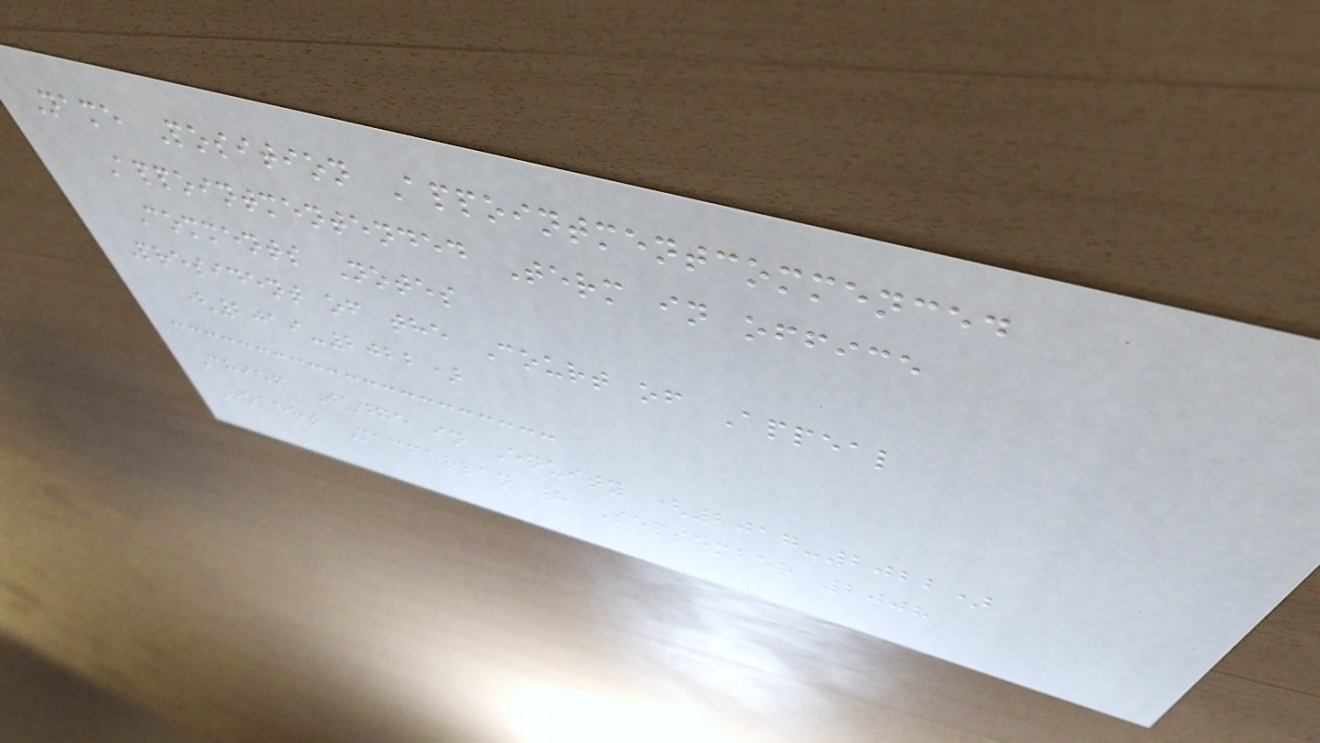Name Position Appointmentcommenced
Appointmentended Term in office
Comments Notes
President of the Court of Appeal
(2019-2022)
Chief Judge in Equity (2017-2022)
Robert Macfarlan 8 September 2008
